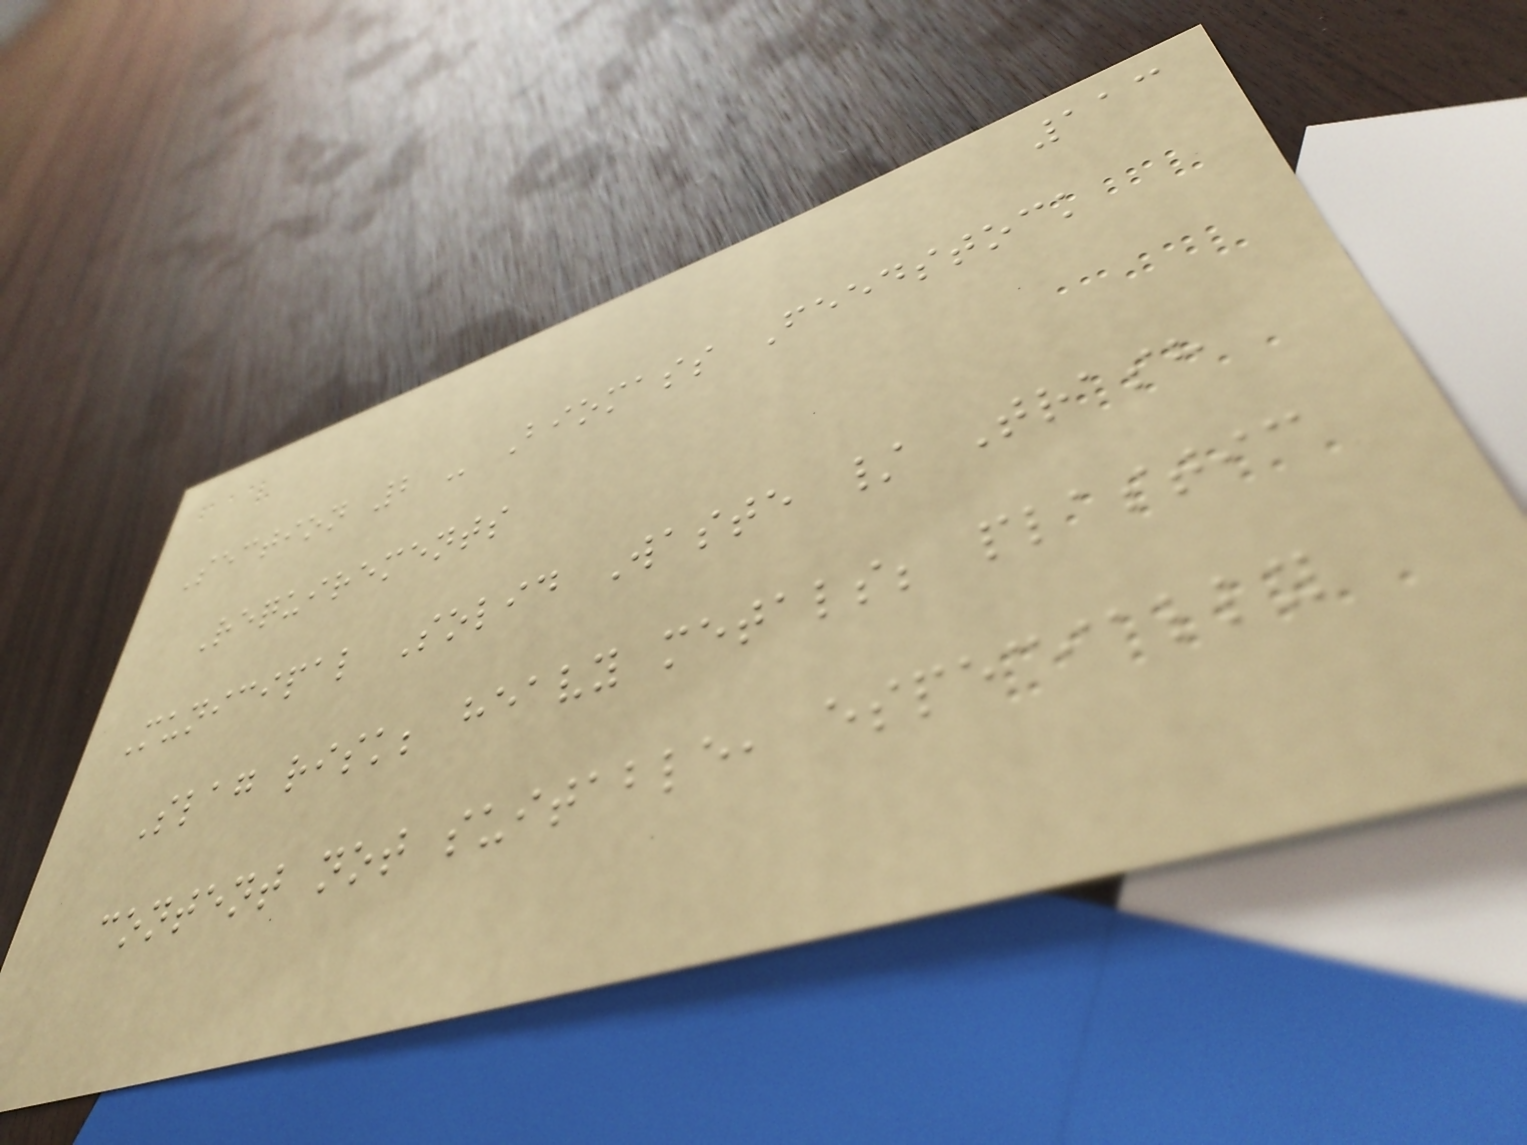113
Section 2 - Biomass Feedstock
Requirements
Municipal Solid Waste / Trash
Slag risk; heavy metals; plastic
content not suitable, especially
